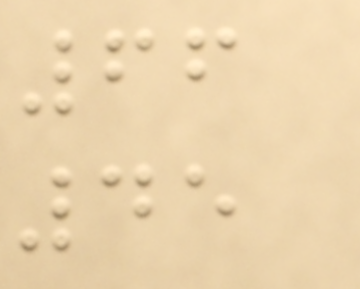66
45
